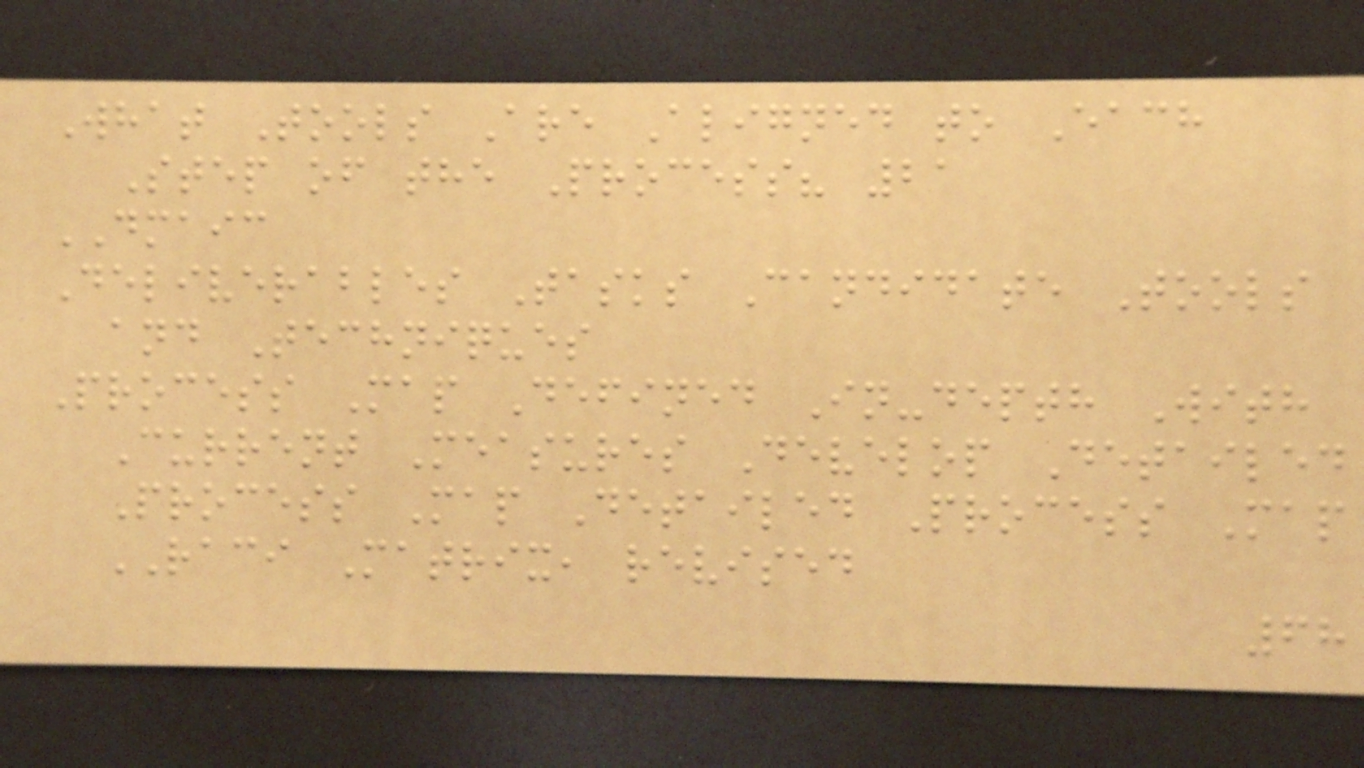What Tools Are Aligned to Each
Step of the Process? 21
DMAIC
Deliverables Tasks Candidate Tools
and Techniques
Process Map Defined In-depth With
Current Measures Develop Detailed
Process Map Detailed Process Map
RACI Matrix, revised
68
